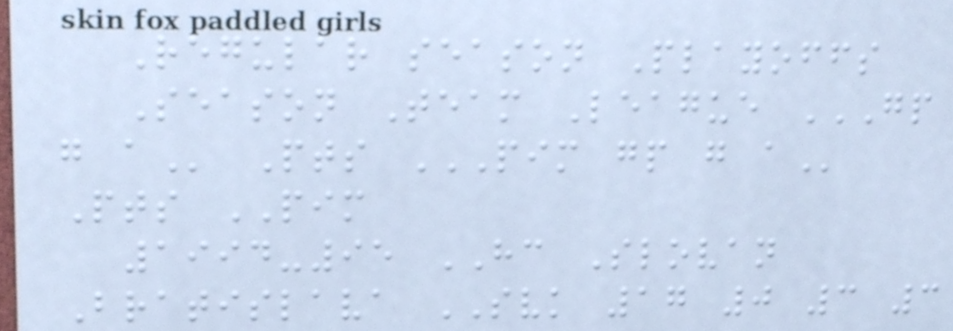Regular season Playoffs
Season Team League GP
G A Pts PIM GP G A
Pts PIM
1994-95 HC Slovan
Bratislava SVK 17 0 3 3
